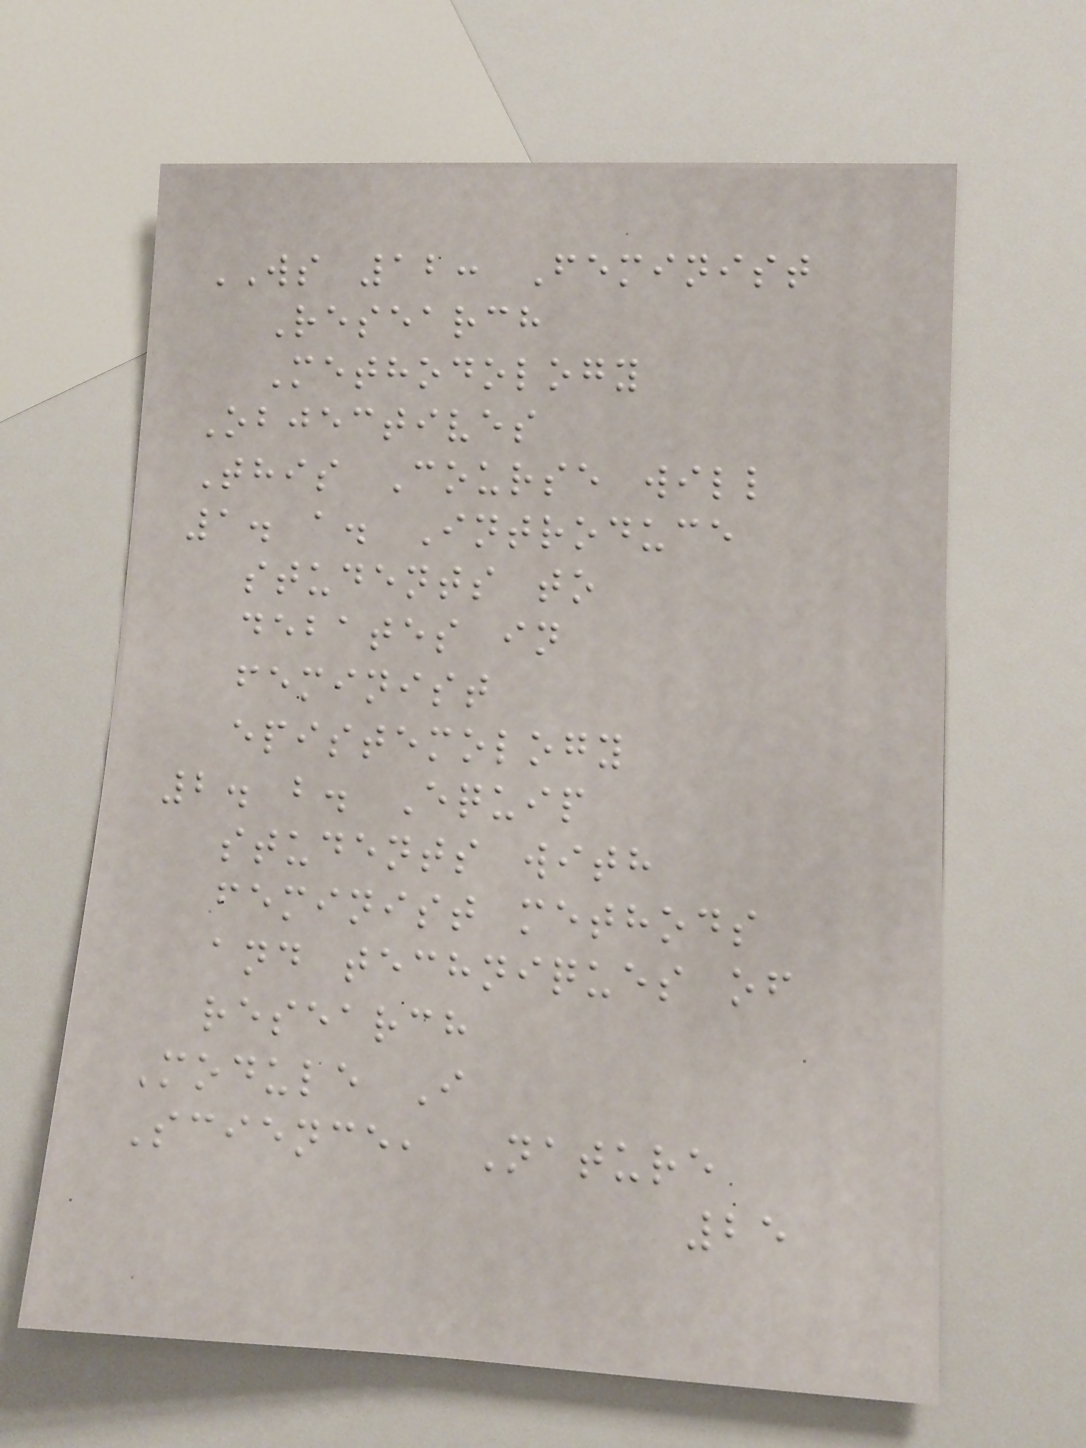WS 12: Feminist
Research
Methodology
Objectives
This Course will
1. a. Introduce
students to
debates in
feminist
epistemology
2. b. Equip
students with
feminist methods
and techniques of
research
Module I
Science, Nature
25
